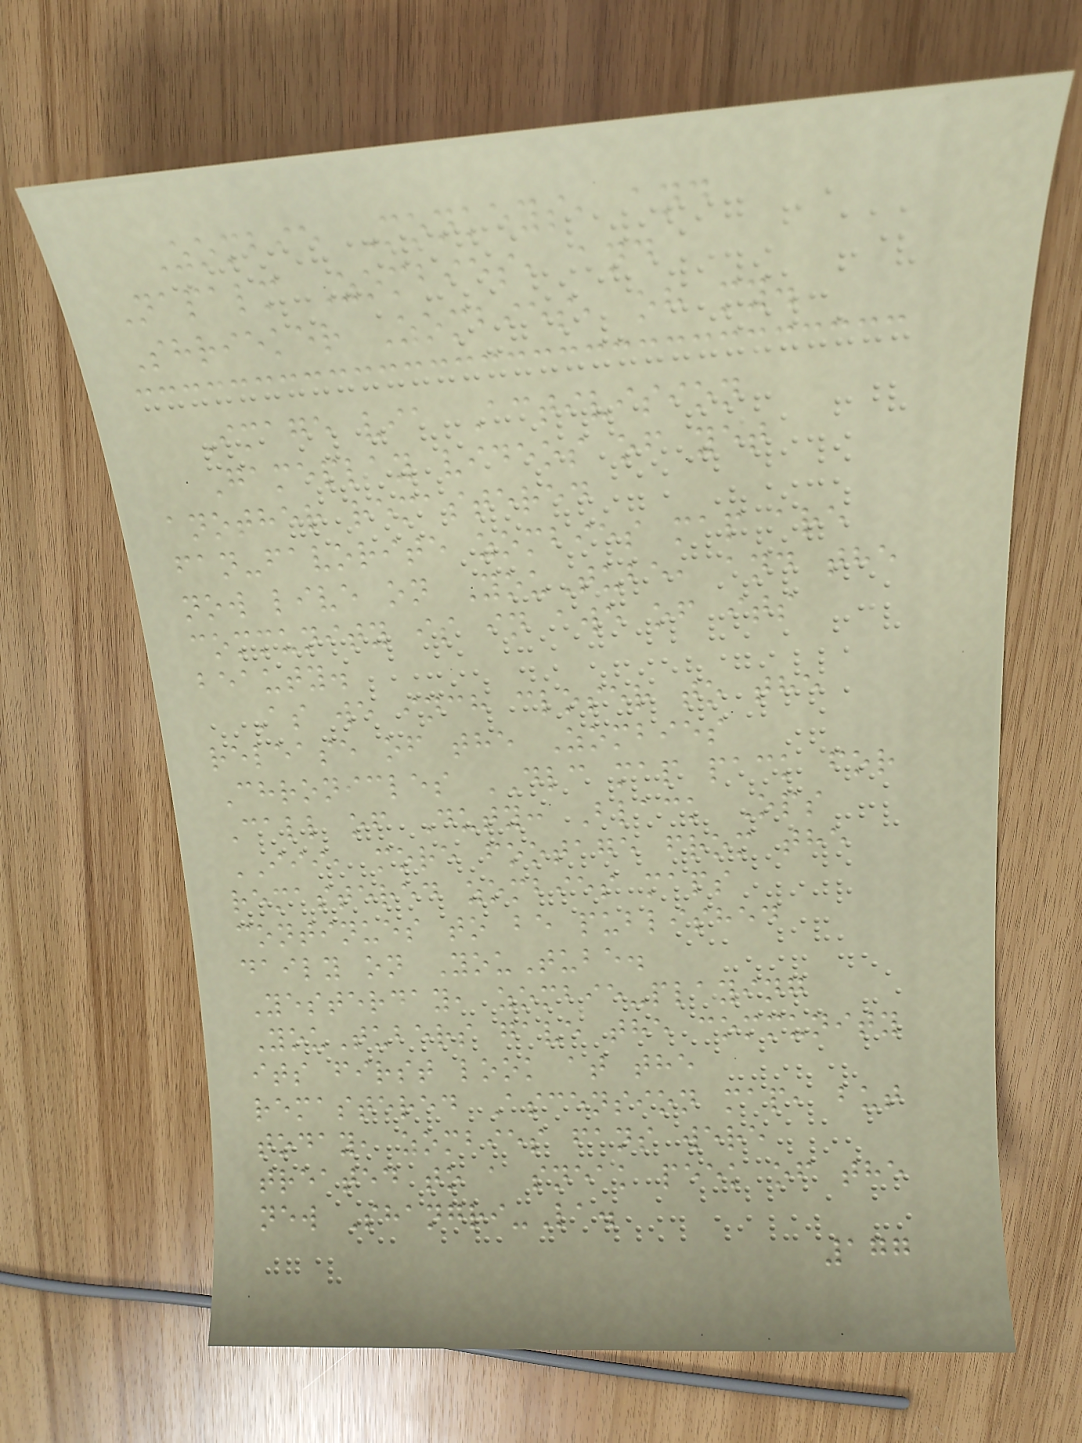Zombie Monkeys, and
Napalm Zombies, and
Shrieker Zombies, oh my.
Image via Activision
Gameplay videos of yet
another remastered
fan-favorite zombies map are
now live on YouTube, and the
community is in awe of its
beauty.
As we inch closer to the
release of the Zombies
Chronicles DLC map pack for
Call of Duty: Black Ops
III, more footage from the
remastered zombies maps
continues to be published
daily on YouTube.
Yesterday, zombie-playing
YouTubers gave the community
its first look at the
remastered Ascension map, but
today, zombies fans were
treated to a sneak peek of the
new Shangri-La.
177
